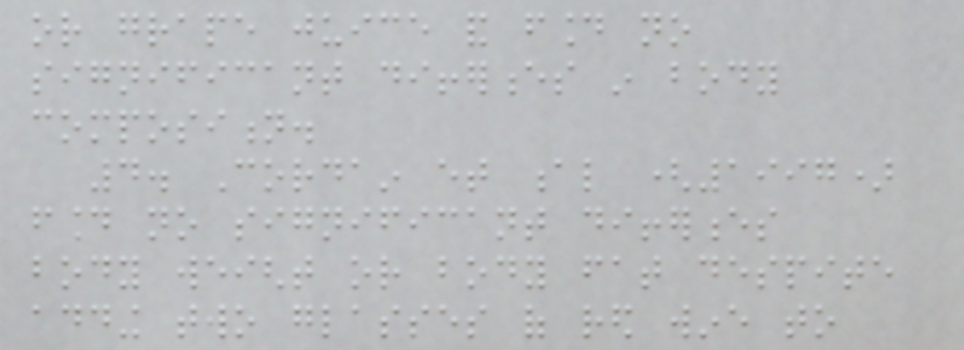or grape juice and found no
significant differences in body
composition.
4. Cordain et al (1997)
found no significant differences
body weight or body fat despite
adding two glasses of red wine to
